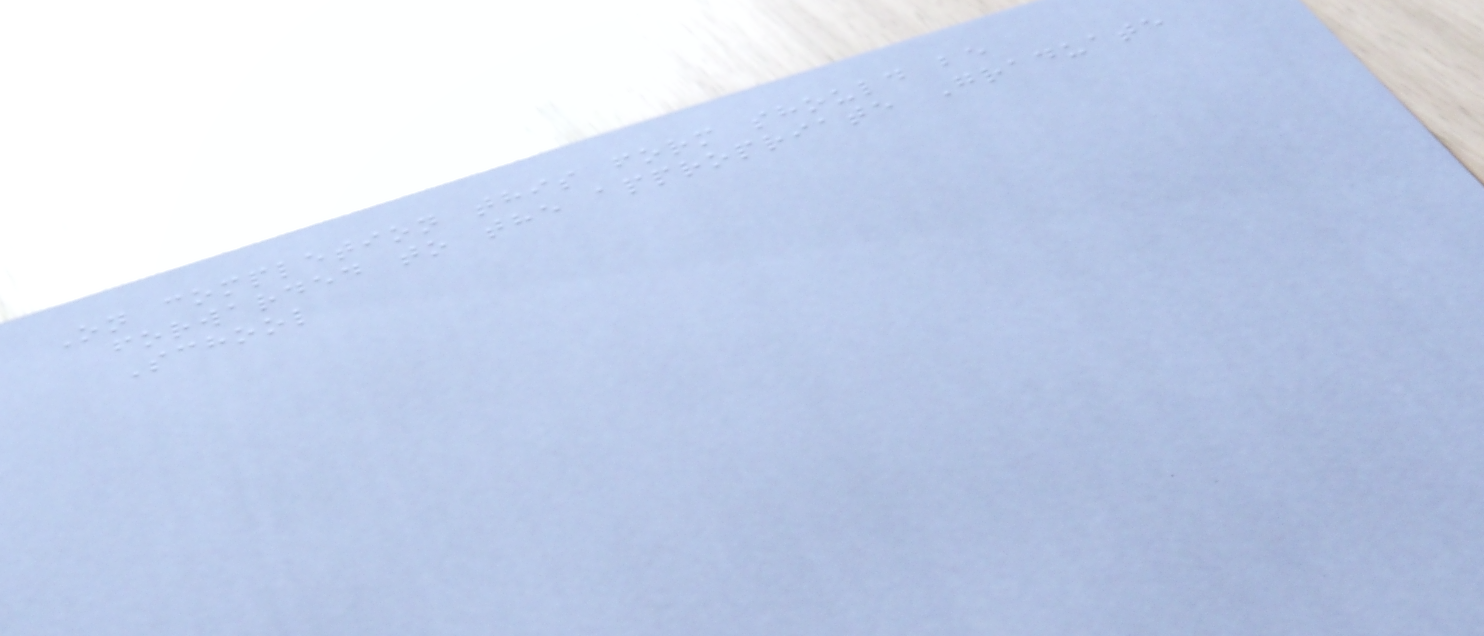On completion this form should be
forwarded to the appropriate Graduate
School
